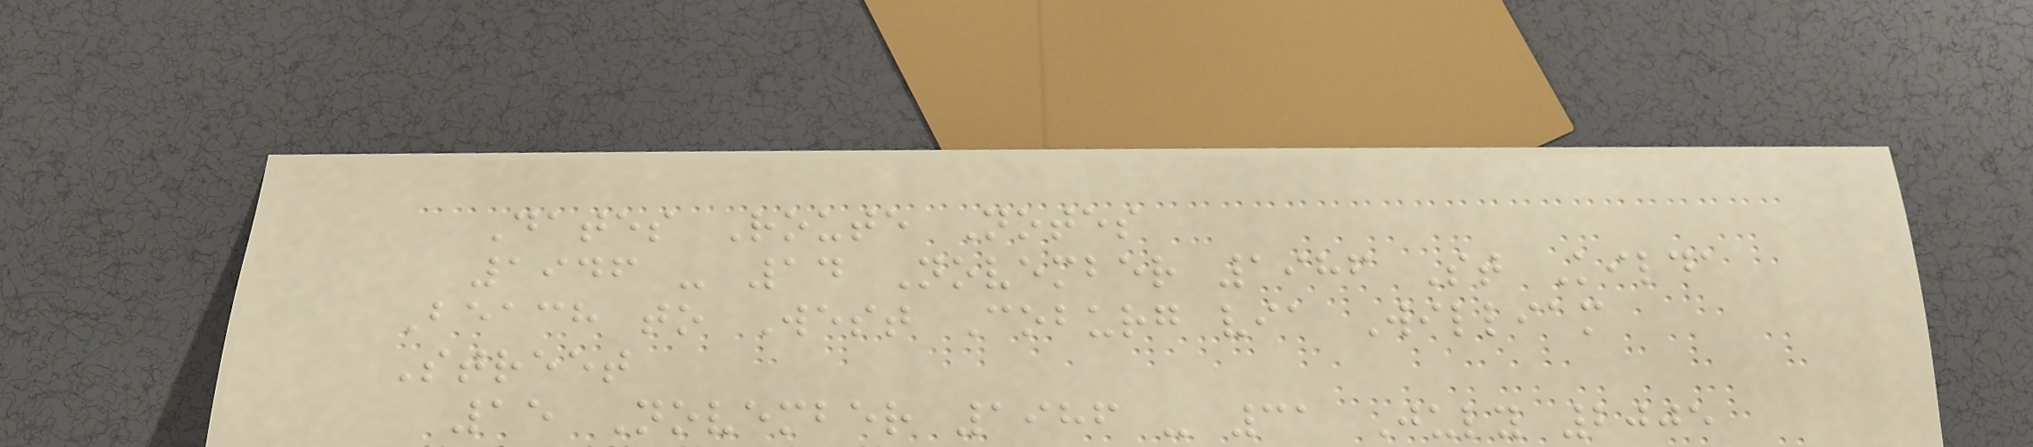Dates Route Notes
1946 - 14 November 1986 St Kilda
Beach to West Coburg via William
Street
15 November 1986 - 31 July 2005
